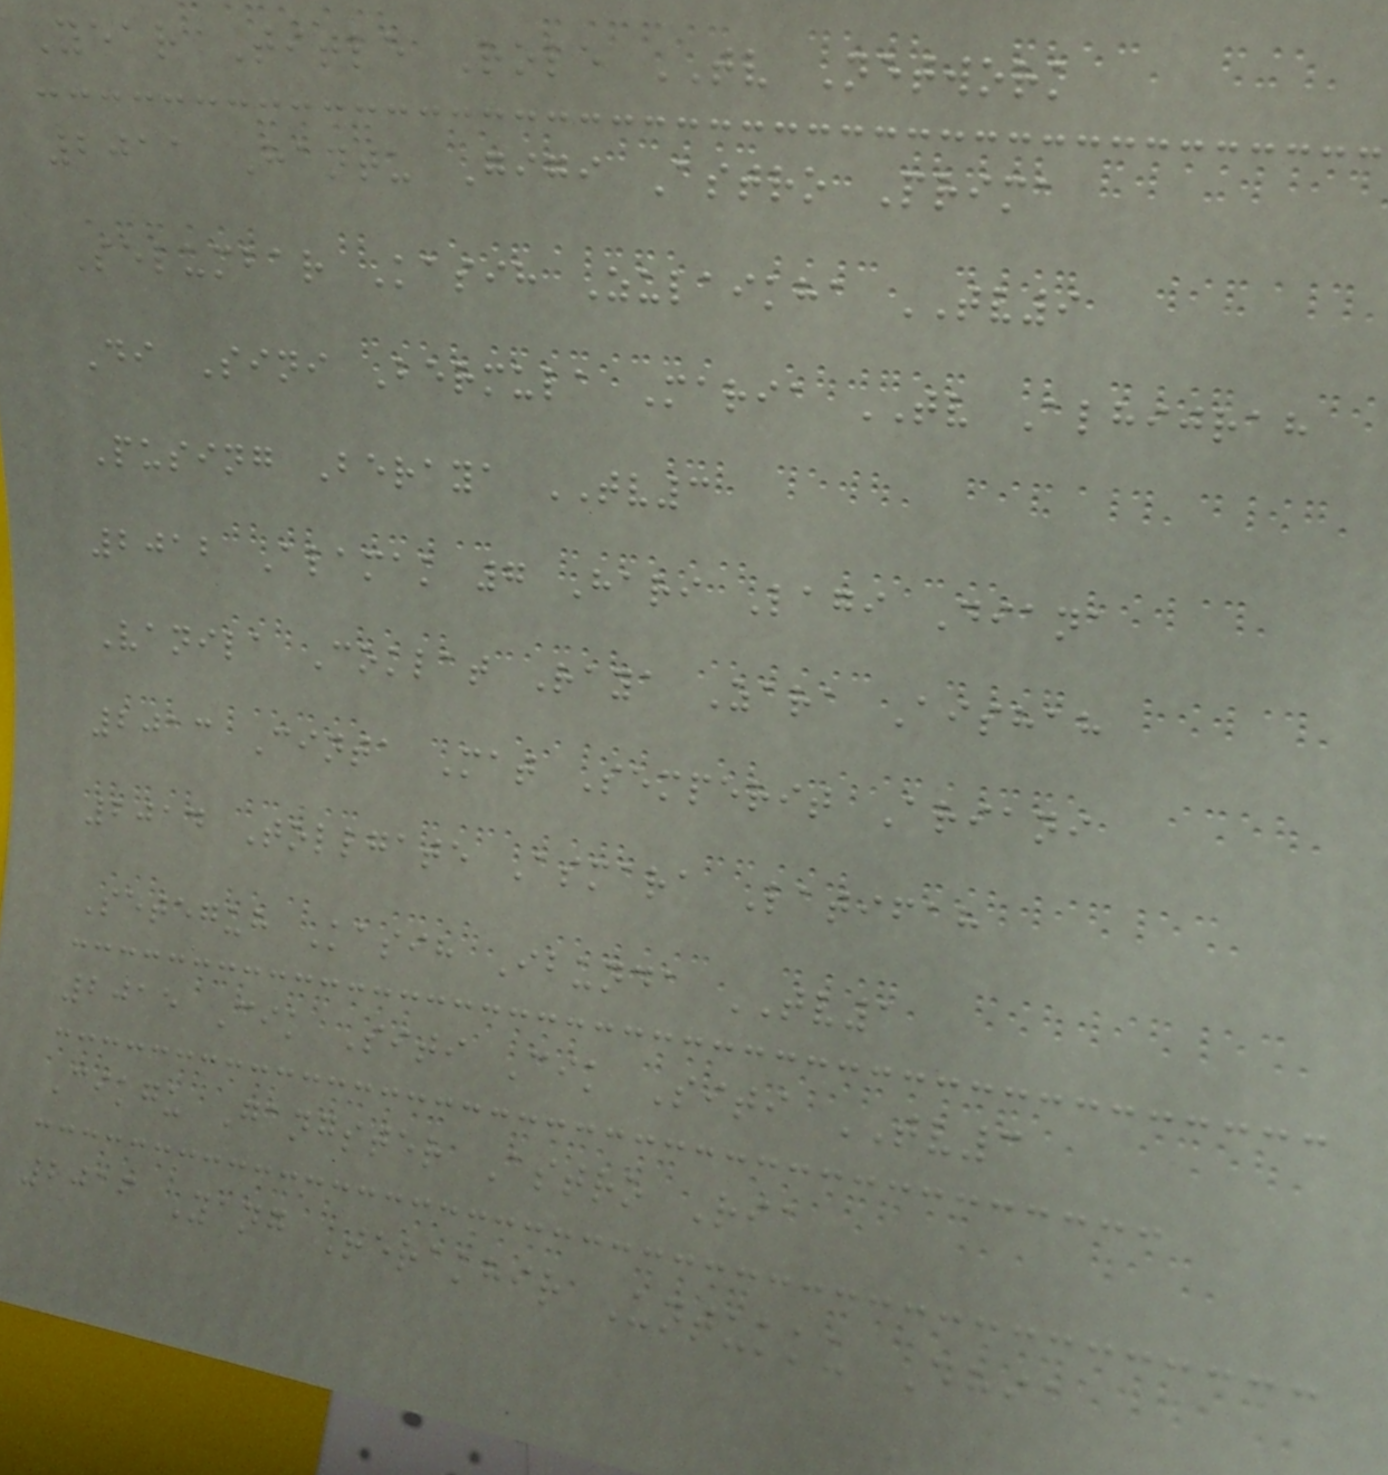Year Title Role TV Network
2011 Hantu Gigi Astro Prima
Selumbar Kasih Zulaikha TV9
Di Sini Bermula Maria TV Alhijrah
Pusing Beraya TV3
2012 Alamak 7 Hari Lagi Diana
Vanila Coklat Raya Zara Aishah
2013 Cinta Mat Semperit Ariani
2014 Tollgate Asmara Latifah
Seteguh Kasih Ibunda TV1
2015 Cik Siti Cik Siti TV3
Cikgu Gangster Astro Ria
2016 Yang Terakhir Untukku Dhia
